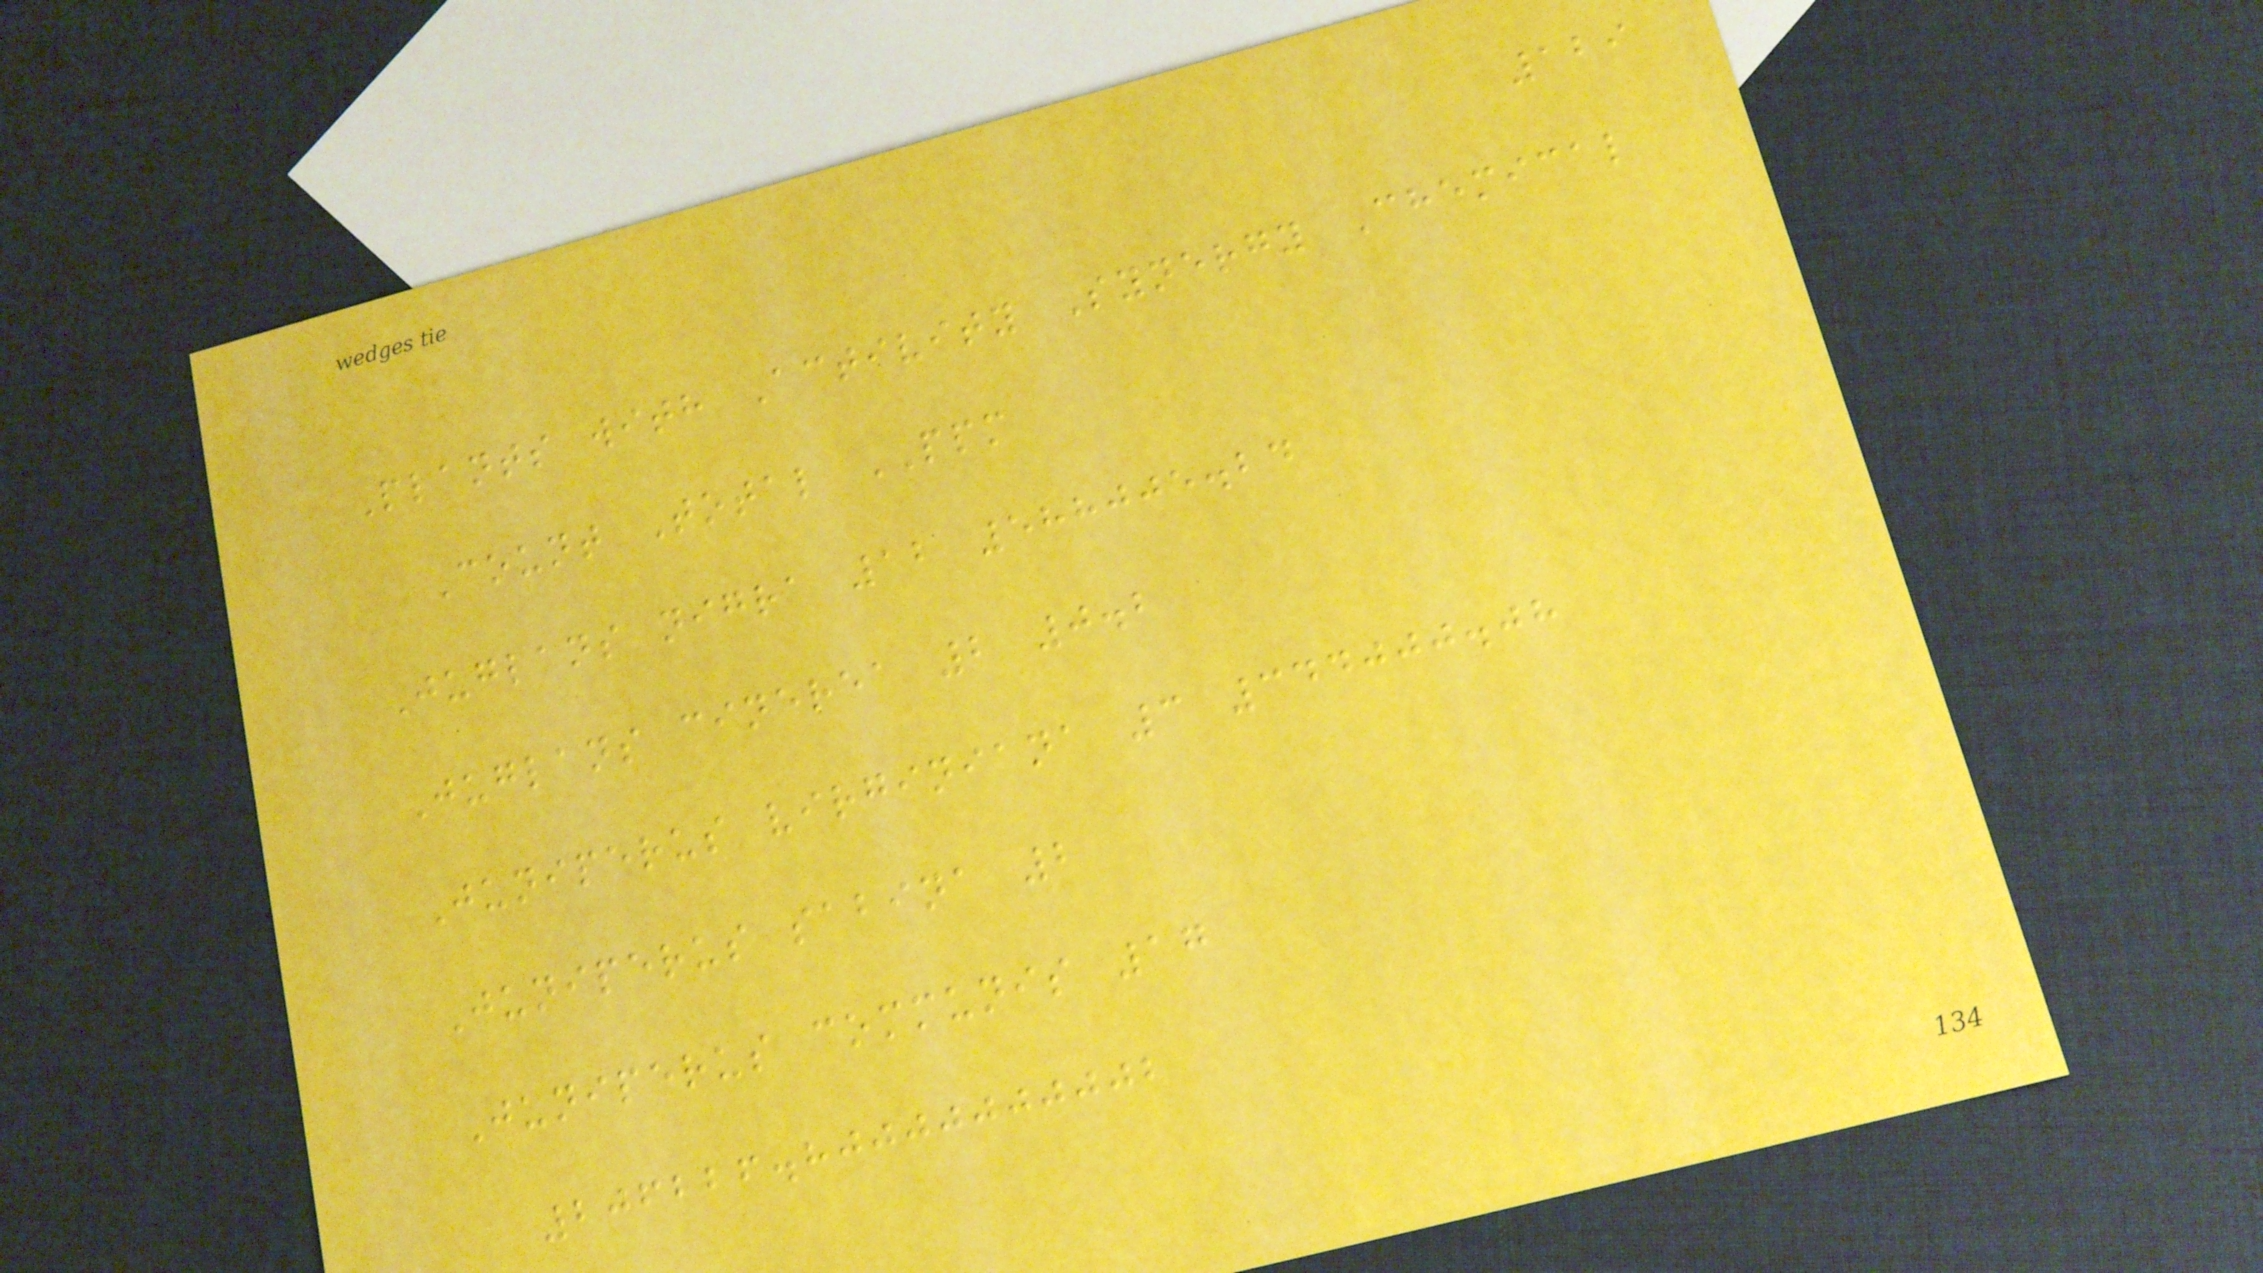129
Plants with Activity Synergy Chemical
Count Total PPM
Juglans nigra 12 588005.24
Juglans cinerea 2 0.2
Juniperus virginiana 3 344000.08
Juniperus sabina 2
Juniperus communis 17
206226.80000000002
